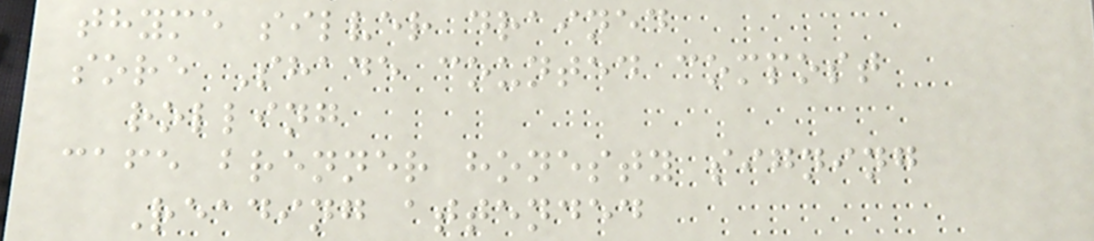thyme silver drained
sore Shade counted compost
rolling
cafe brenner honesty signing
Reading attended
